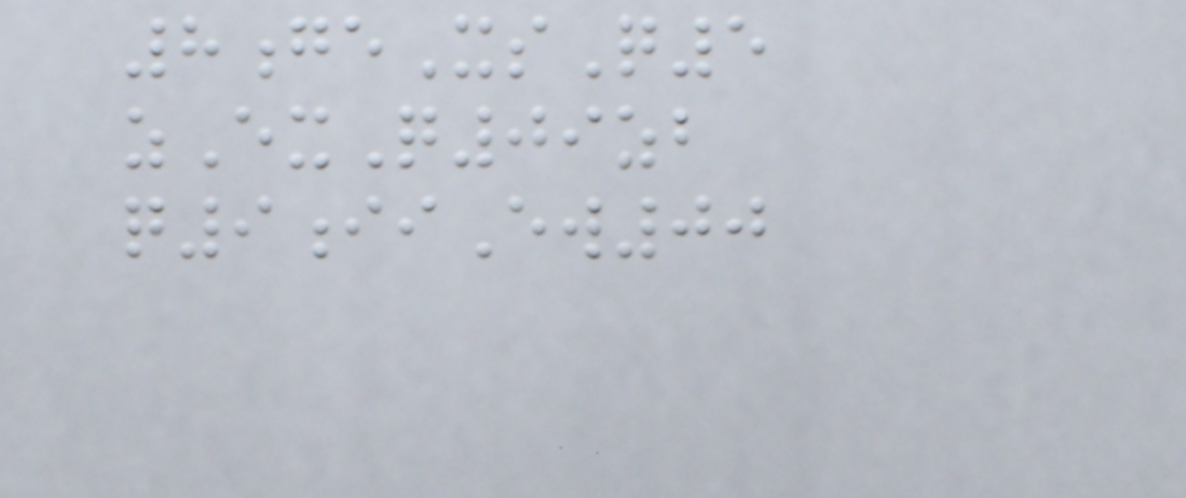8geXsQ5
zExQ09zb
q9iiEw00
